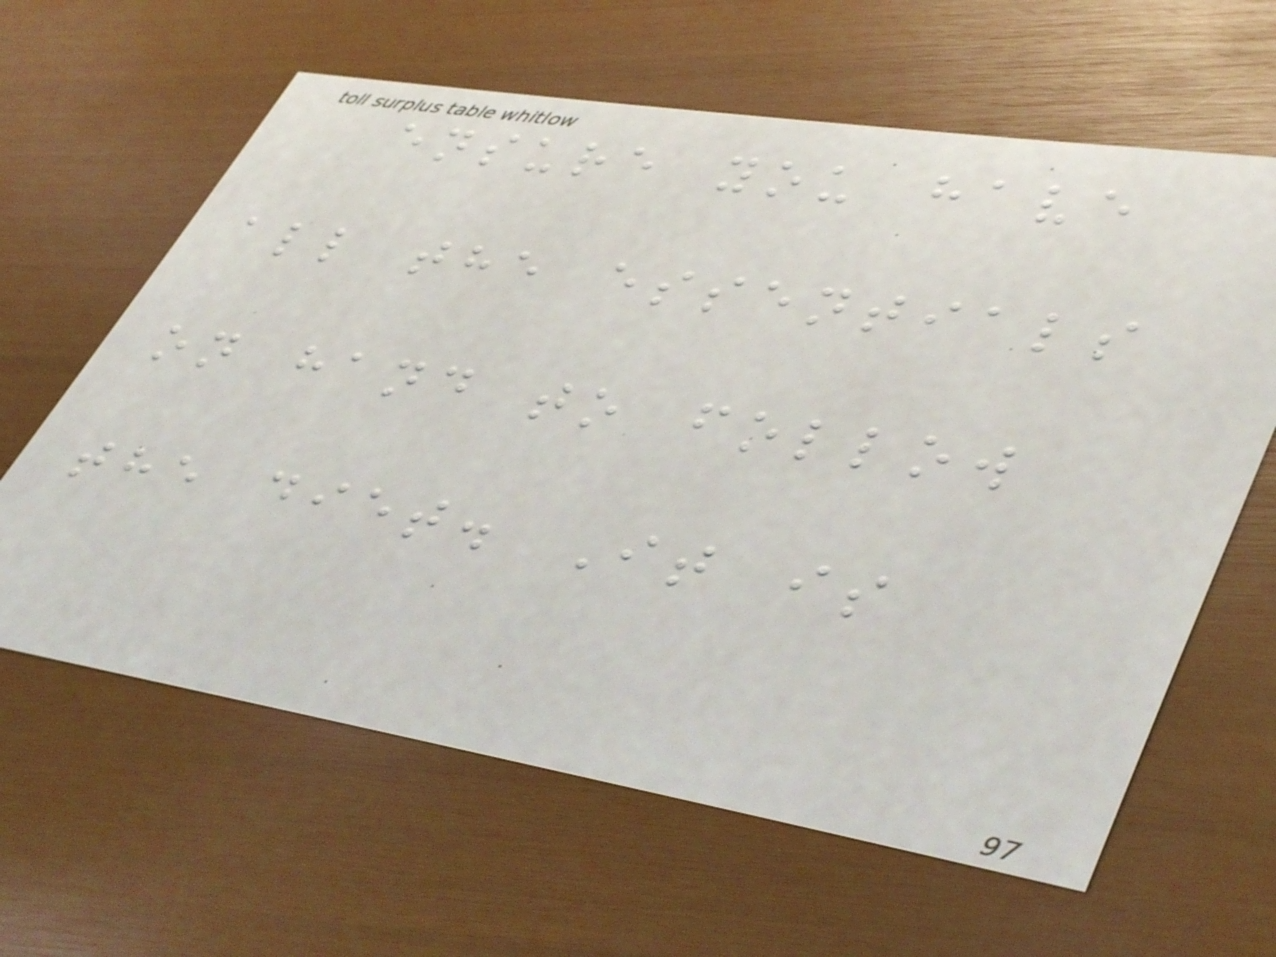ensure you have
all the essentials
on hand to follow
the diet. It is
